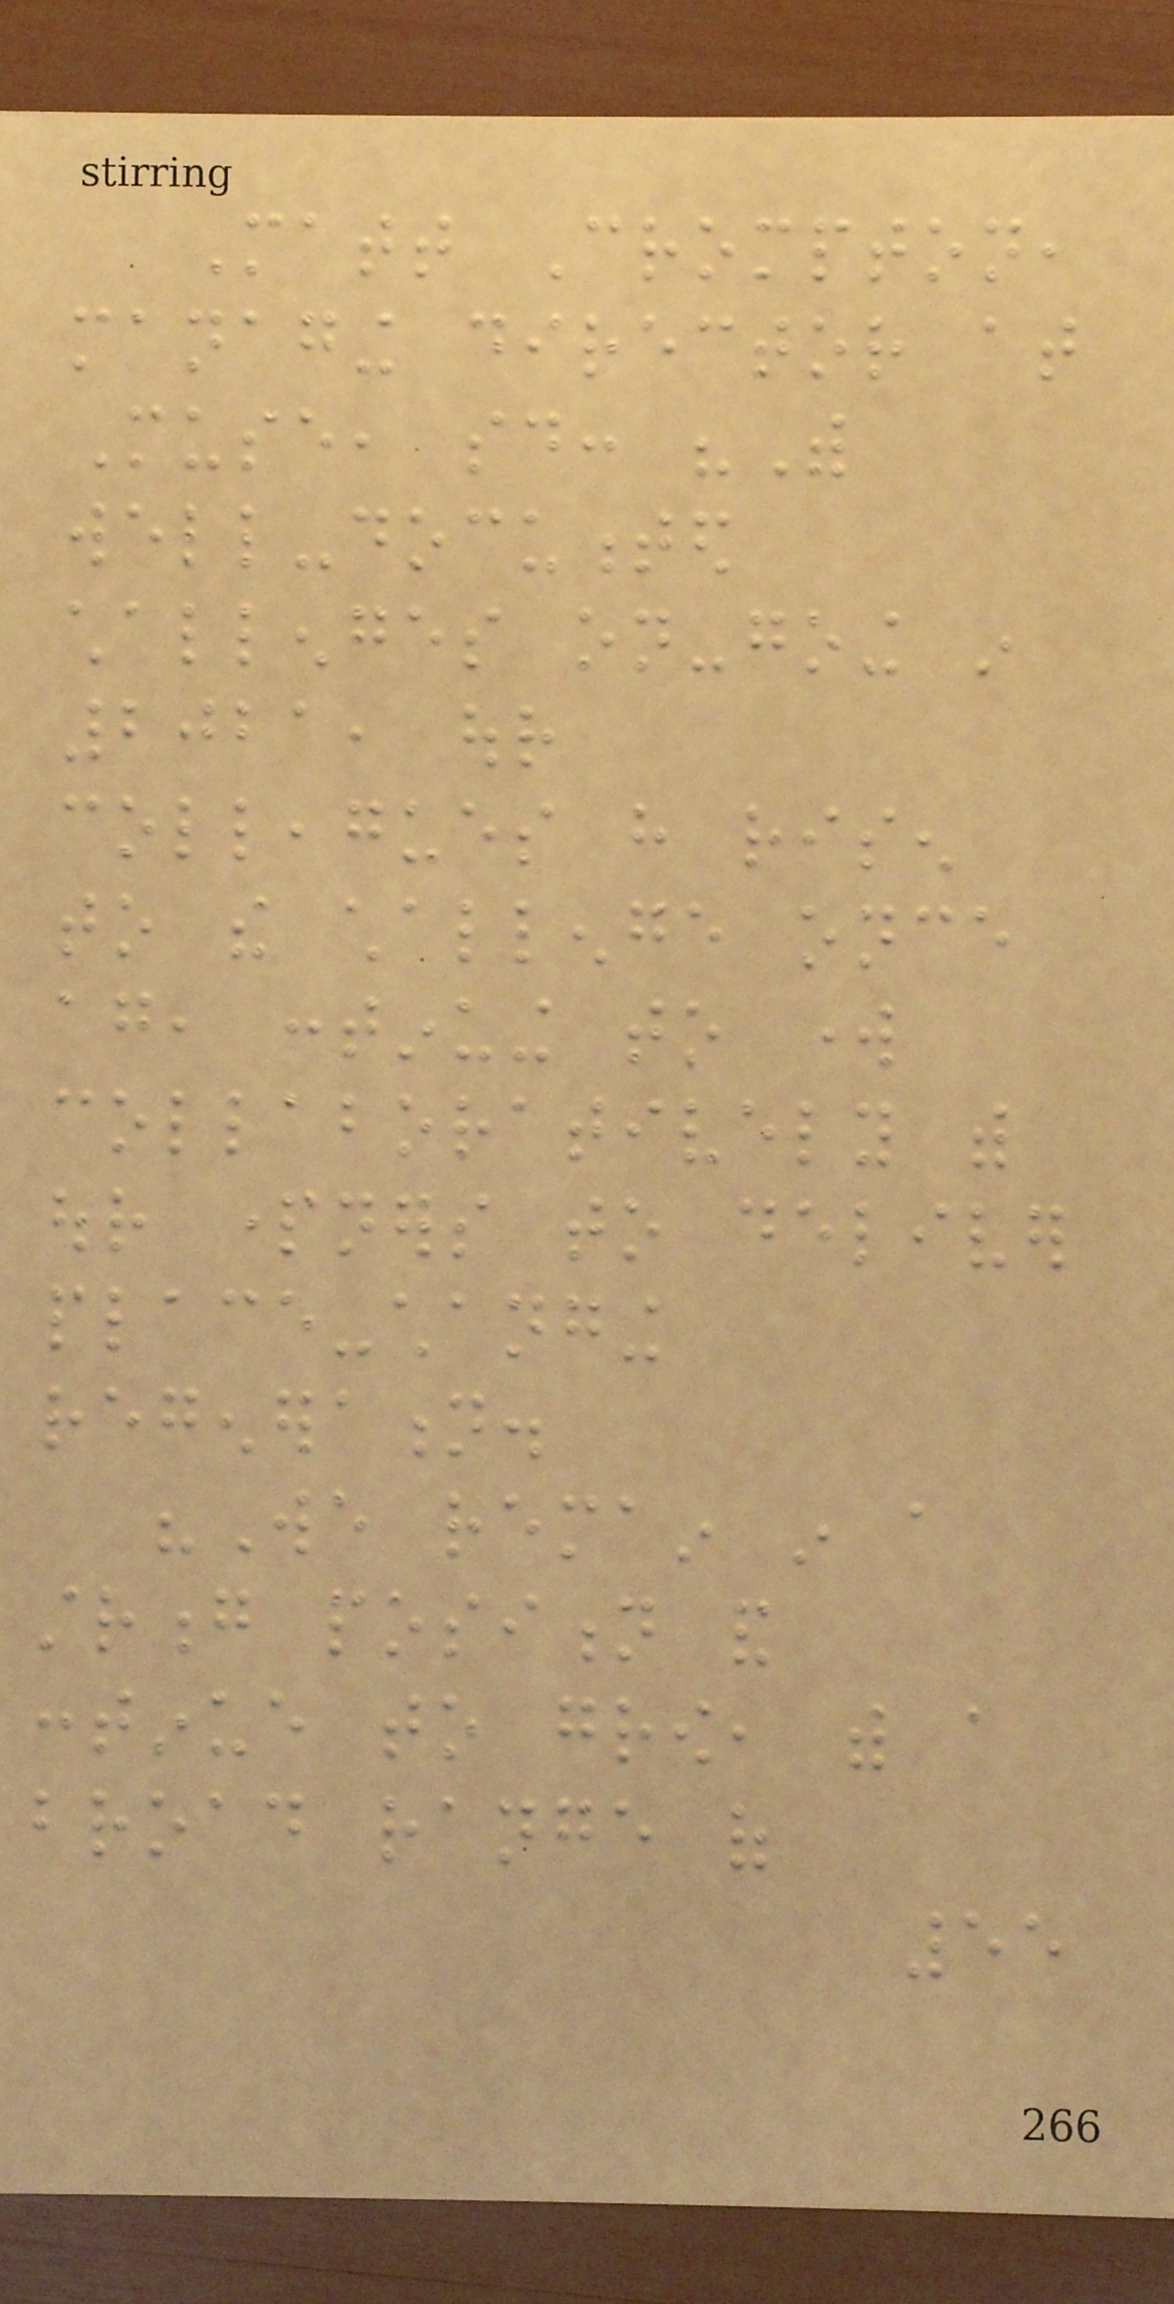Matt Crompton,
managing director at
Muse, said: "With
well-documented
challenges on-going in
2021, our
colleagues have risen
to the challenge once
again, continuing to work
collaboratively with
our partners to deliver
place-changing
regeneration.
"We remain in a
strong position and
continue to grow, with a
broad range of
55
